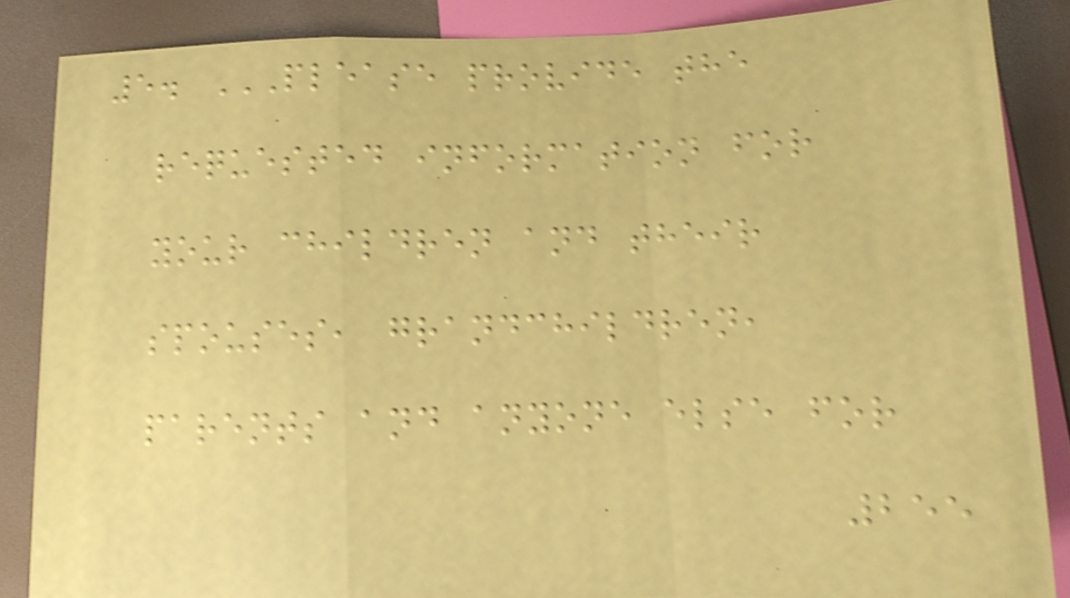5. PLEASE PROVIDE THE
REQUESTED INFORMATION FOR
YOUR CHILDREN AND THEIR
SPOUSES, GRANDCHILDREN,
PARENTS AND ANYONE ELSE FOR
255
